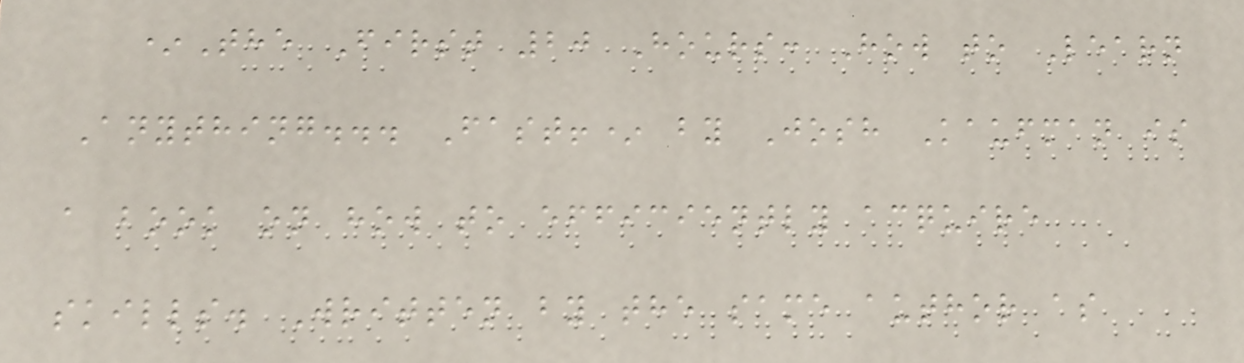*The First 20 Hours: How to Learn
Anything... Fast!* by Josh Kaufman is
a book on how to efficiently acquire
skills. Written by the same author as
